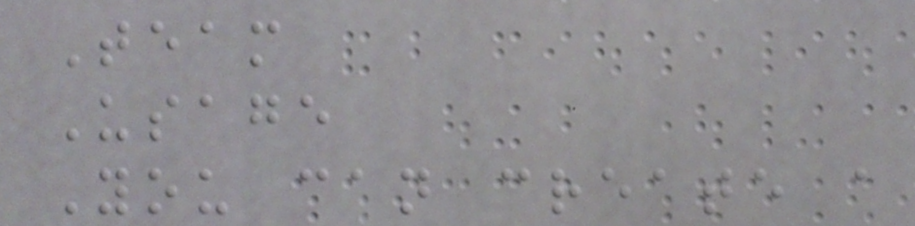Team
Usage
You can create a
